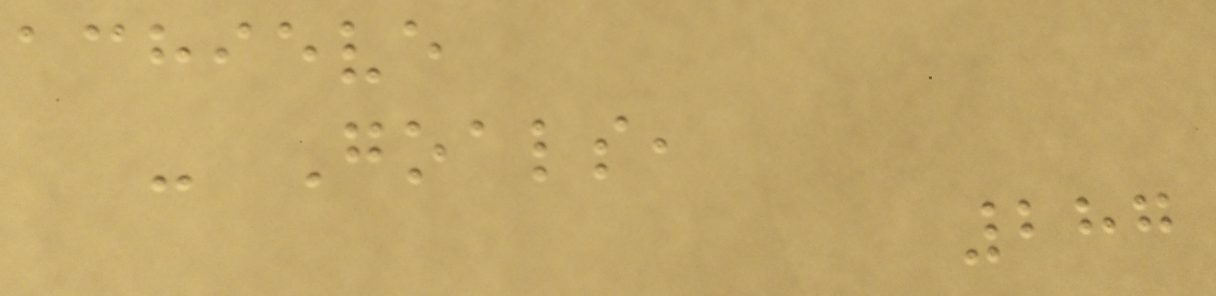achieve
- Goals,
287
